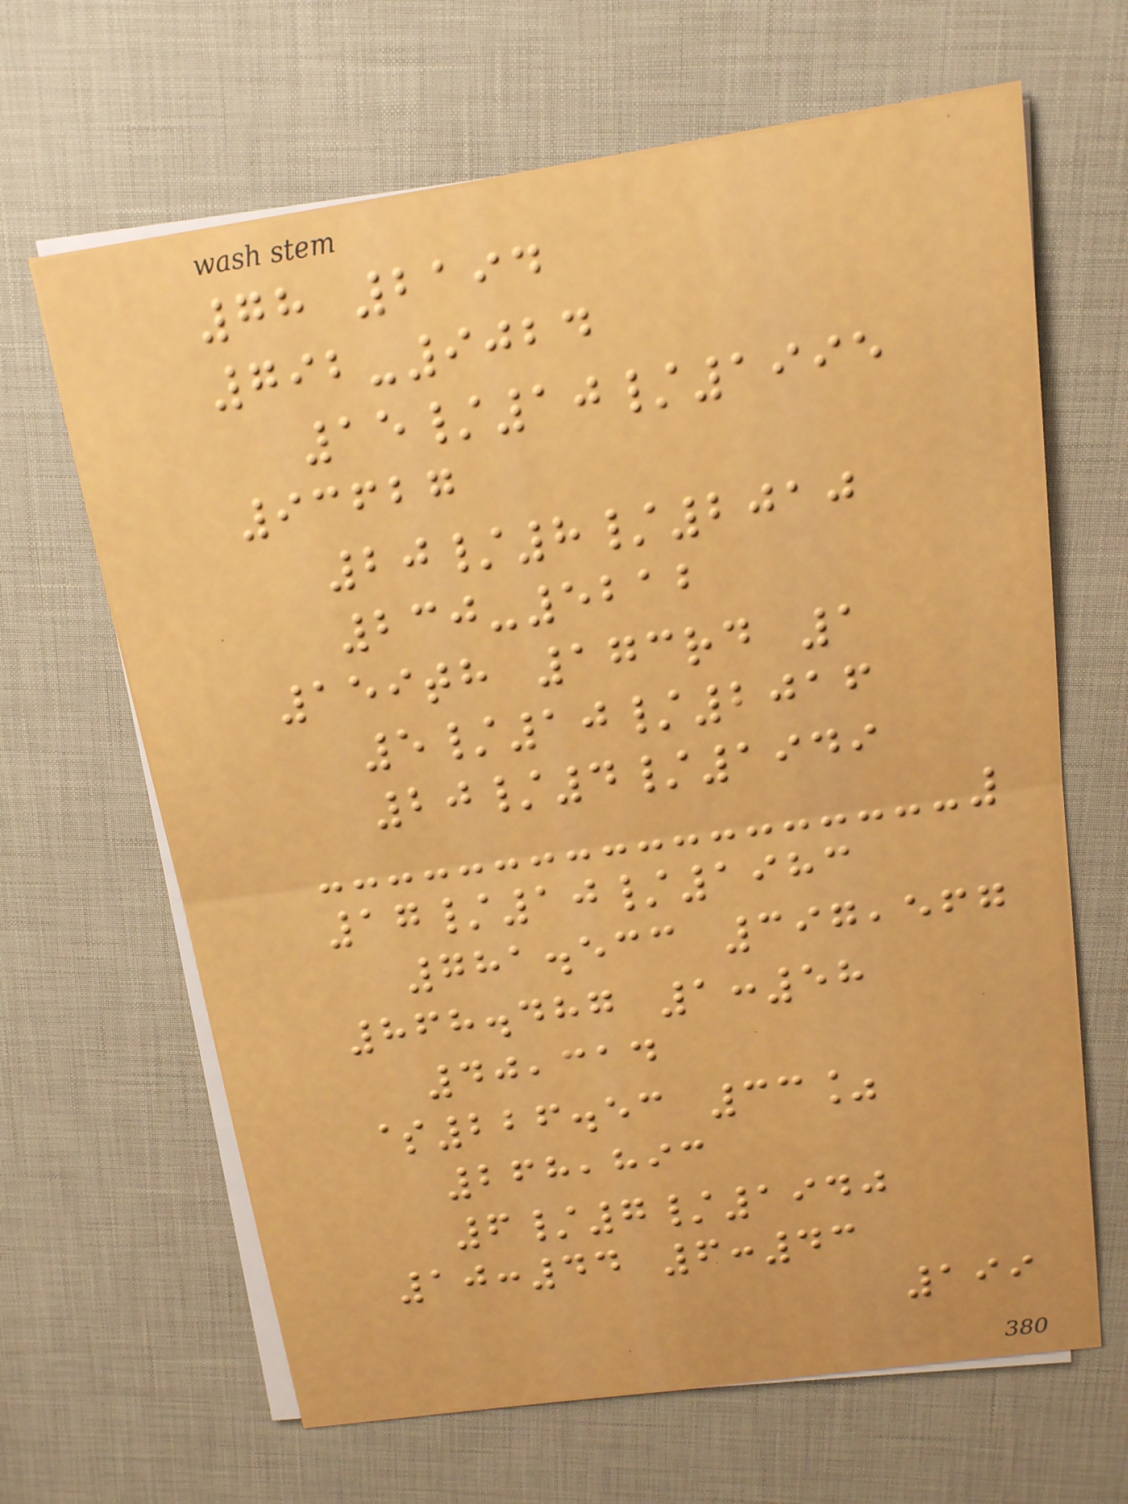78 2194
792-9024
15/10/1995
93627
20/8/2010
230-5212
159th 173rd 1
5/10/2016
20/4/1949
17/10/1983
781.533 397,567
868.487 1:58
40,314
$226.53 33%
268,893
6/7/1940
10:44 6:43
199
